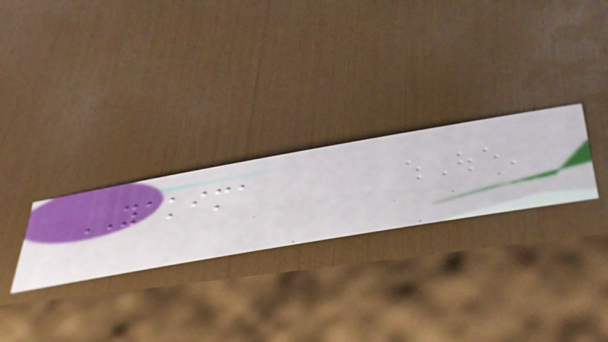YAKIMA
